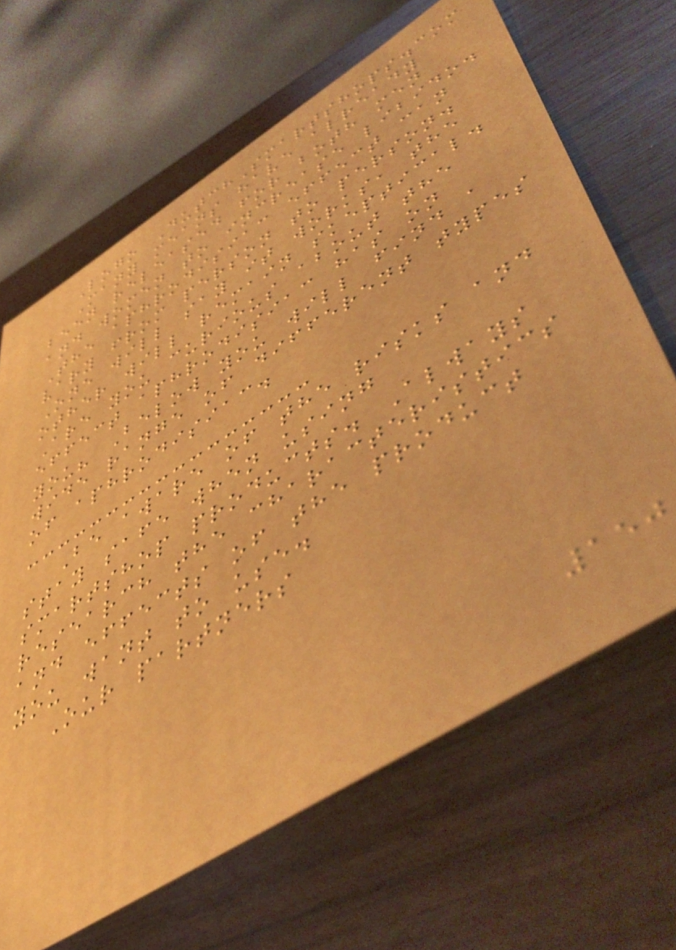Logo DutchSmartshops.com
Many means have already
been released for both men
and women to increase libido.
The aphrodisiac effect can
vary from person to person.
One will say it works, the
other will remain skeptical.
Are you curious about the
effect aphrodisiac has on
you? Below you will find a
wide range of different types
of aphrodisiac.
Be aware of the risks and
stay safe when using
smartshop products. Always
research the characteristics
and effects of the product
you want to use.
Our partners
150
